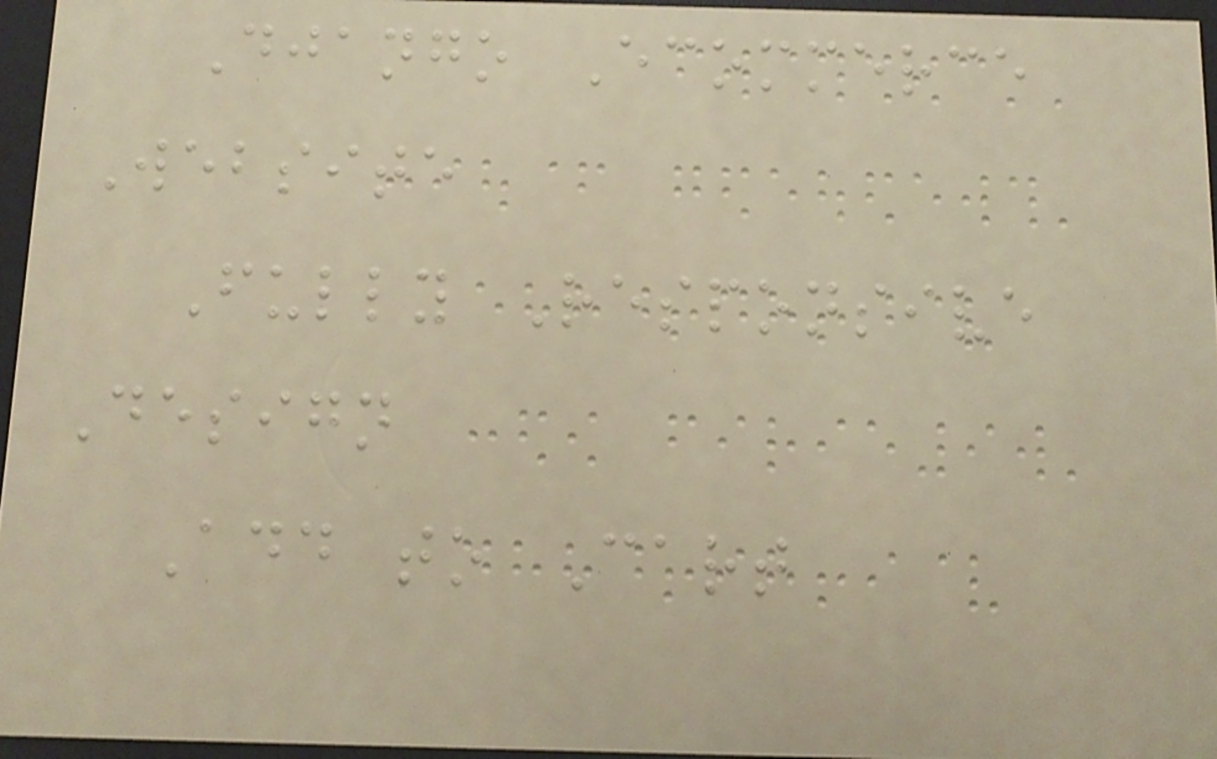Django Ecommerce
Website
Fully Responsive
Design
Add to Cart
